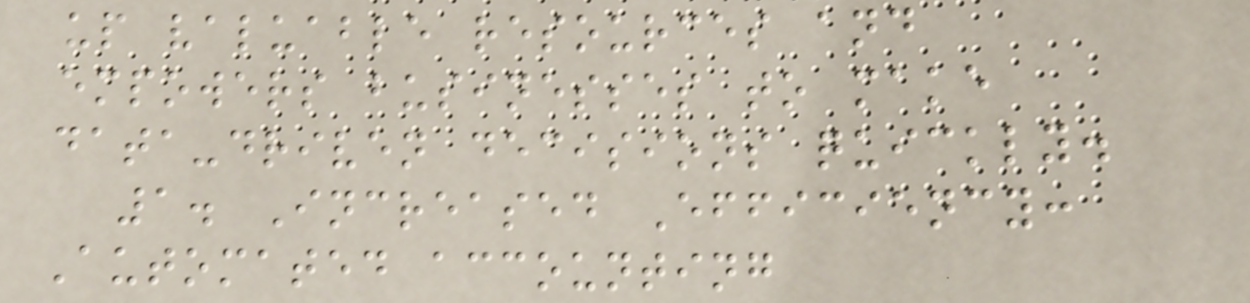up valuable resources and
empowers businesses to make
data-driven decisions quickly.
1. Increased Efficiency:
Automated accounting
